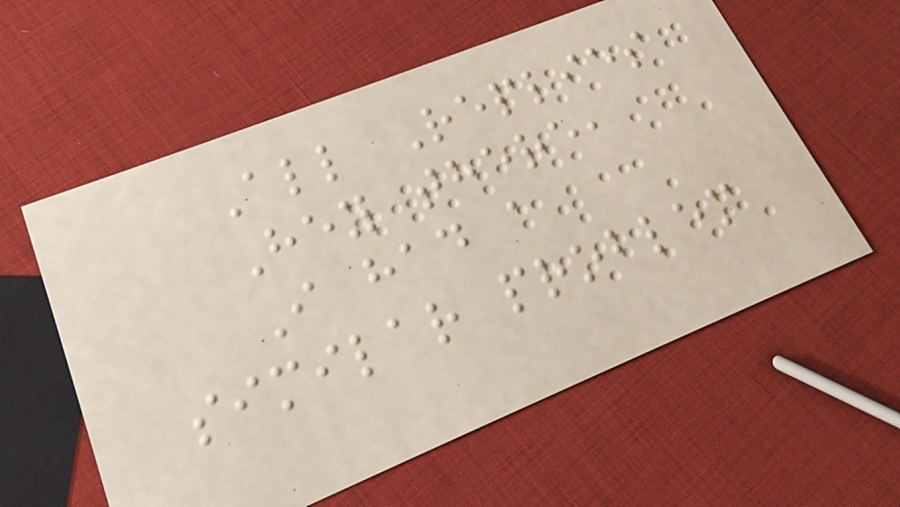All Replies
Hey there,
I had a
similar problem
